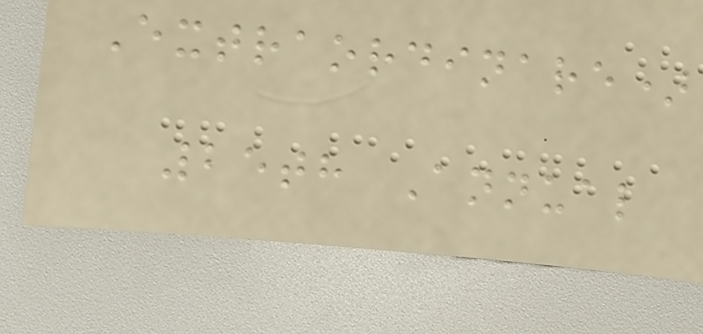Extraordinare)
25th Annual
